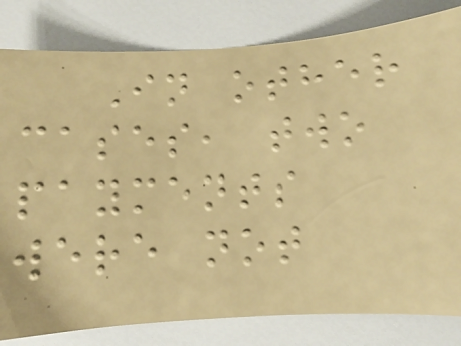In other
cases, two
payments
were not
